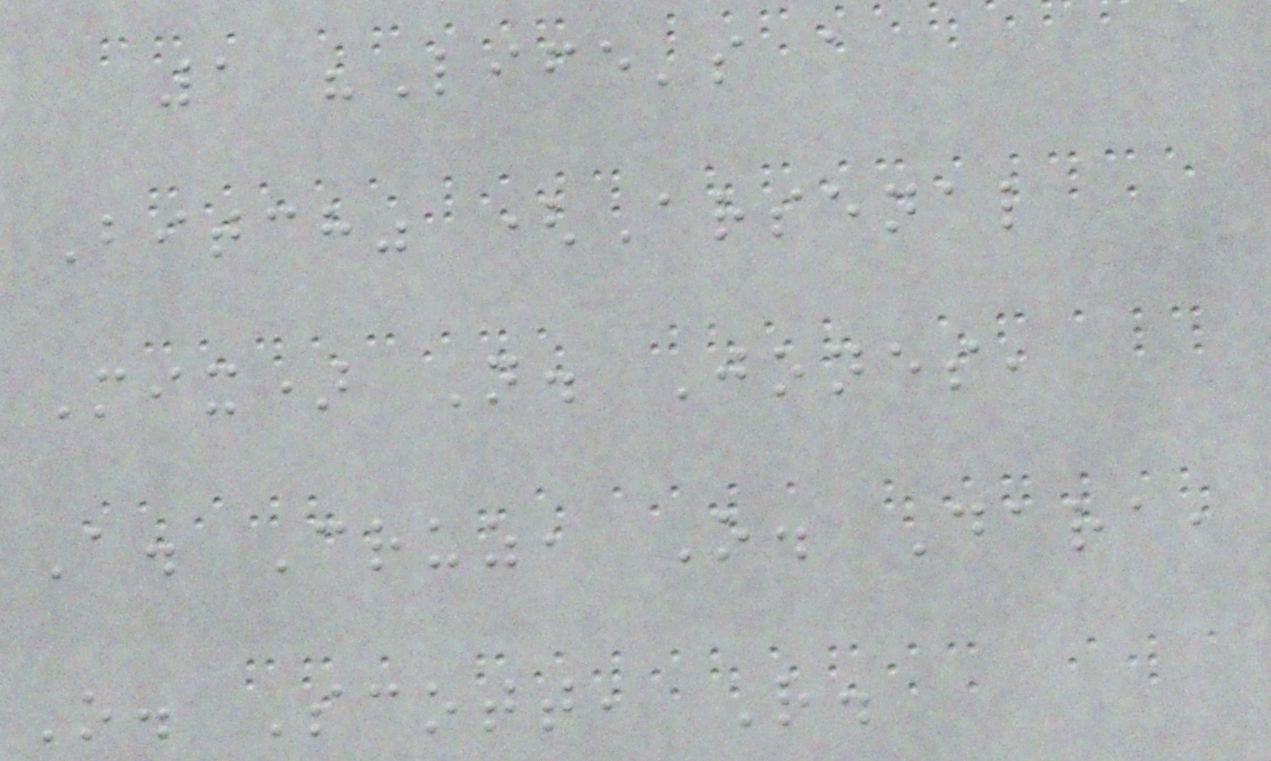1 "Life's a
Bitch" (Arsenal
Mix) N. Jones,
A. Cruz, O. Dara,
O. Scott, R.
